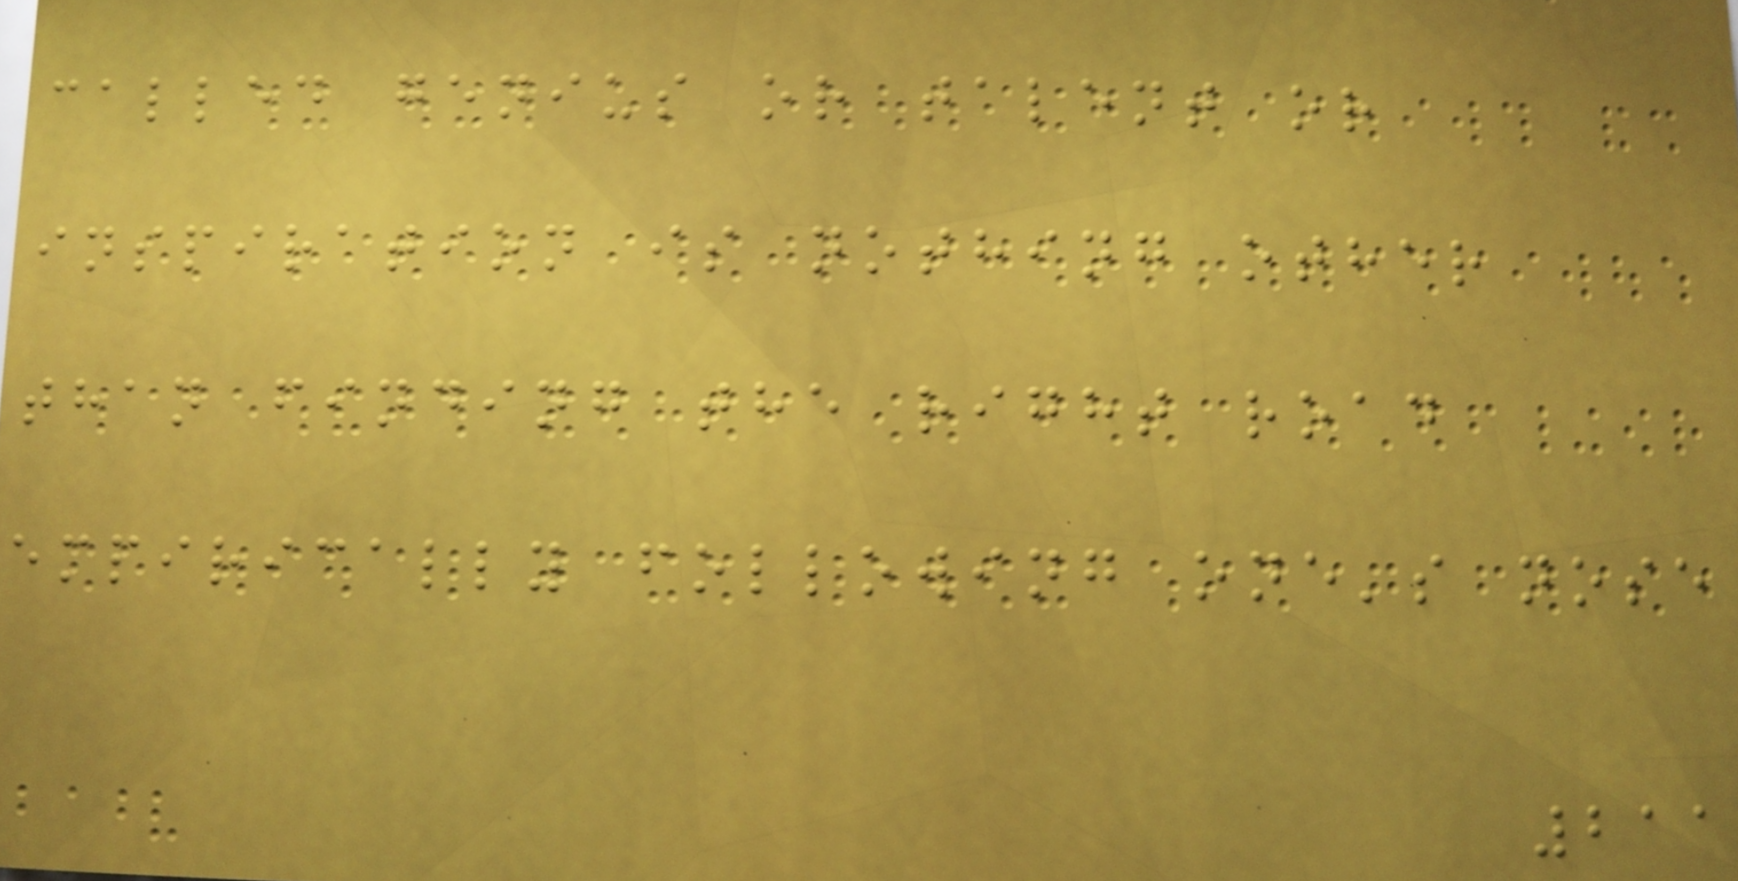called genius or talent or
inspiration is nothing other
than finding the right road
empirically following one's nose
211
